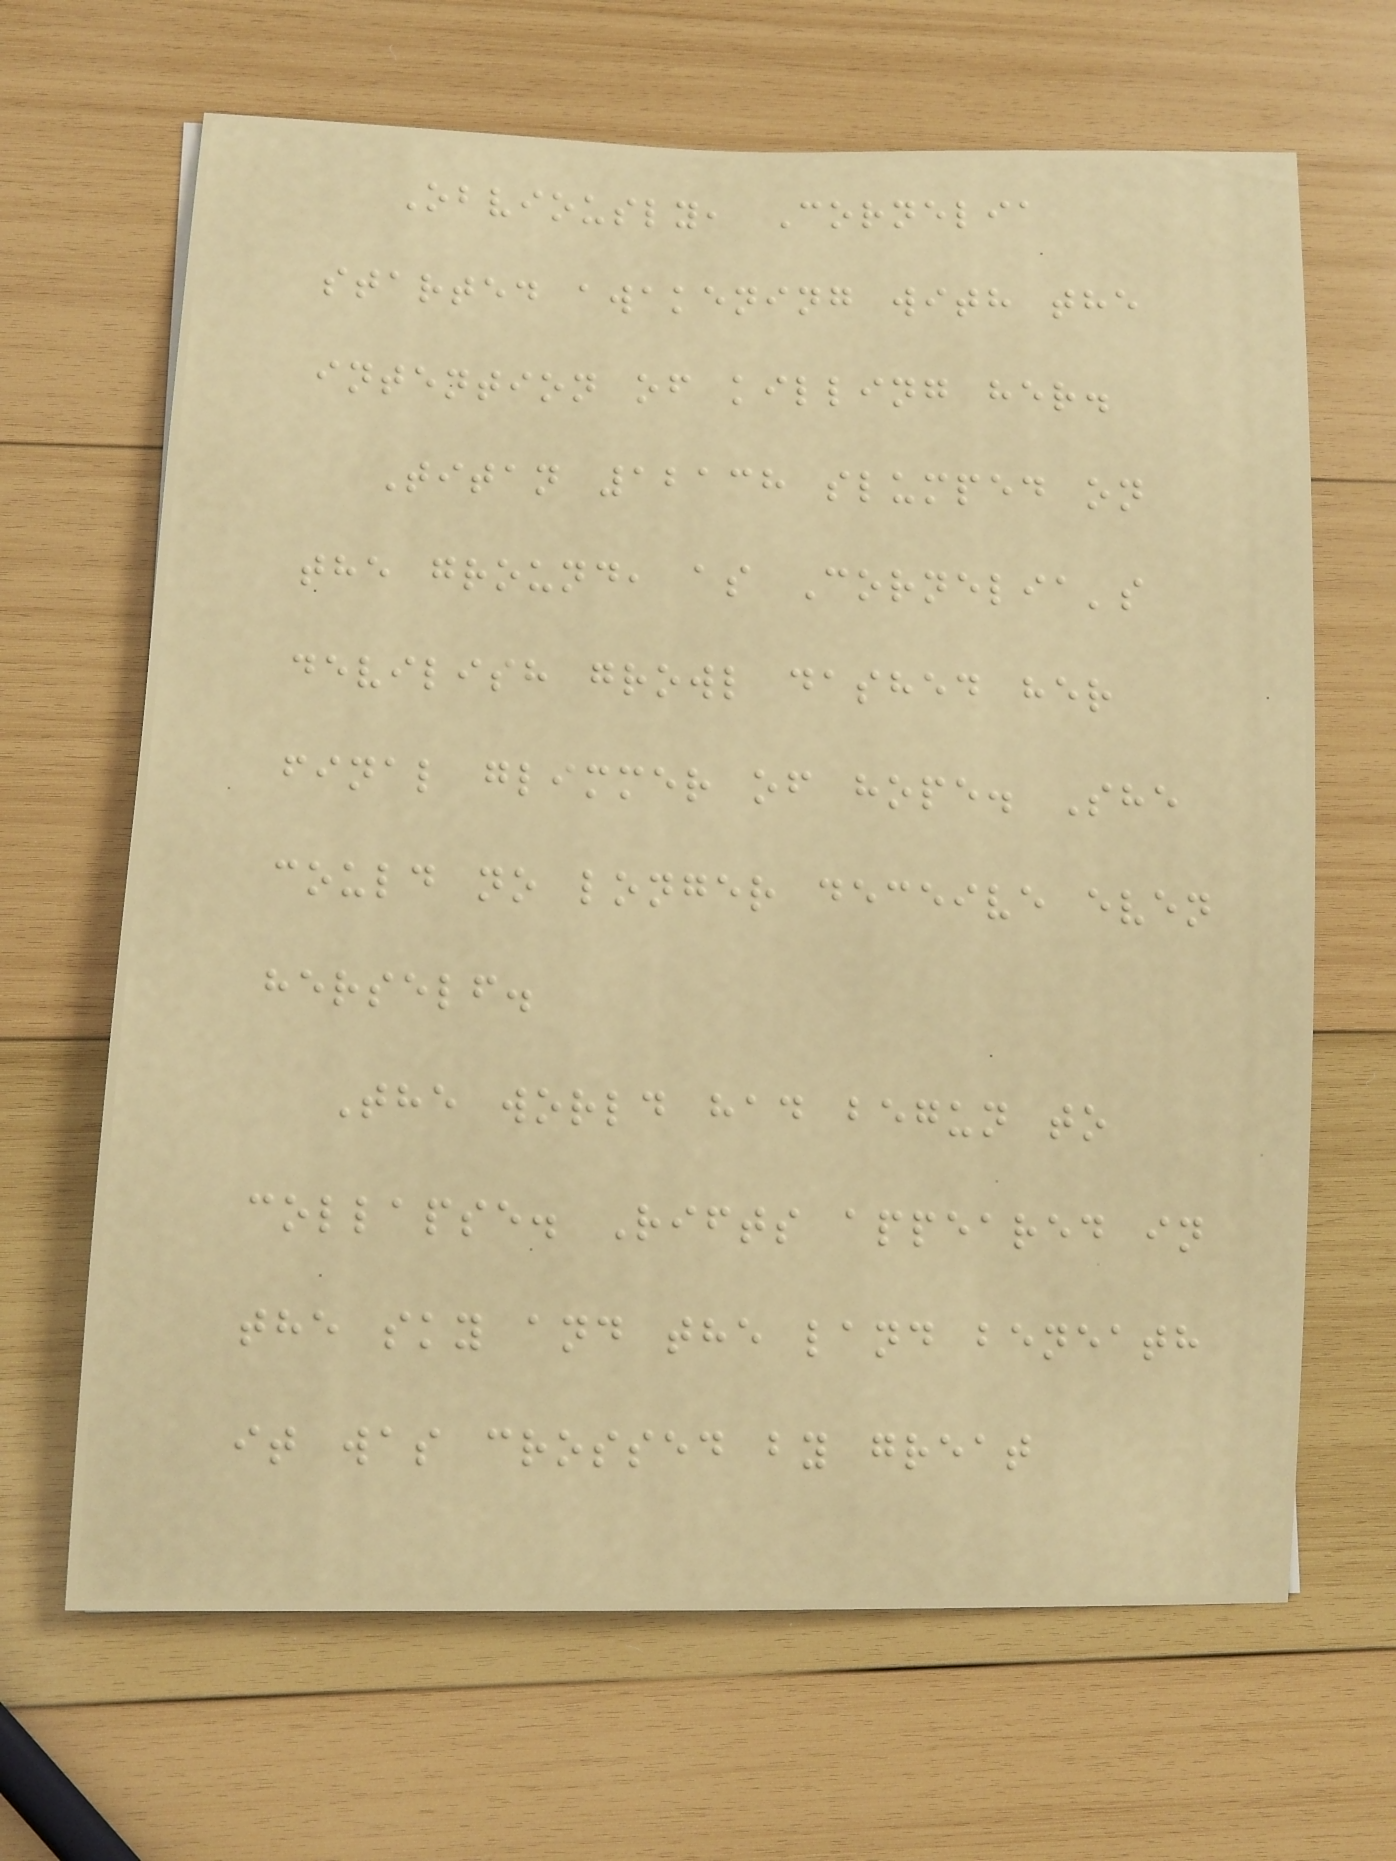Obviously, Cornelia
started awakening with the
intention of killing her.
Titan 12138 slumped on
the ground, as Cornelia's
devilish growl dashed her
final glimmer of hope. She
could no longer deceive even
herself.
The world had begun to
collapse. Rifts appeared in
the sky and the land beneath
it was crossed by great
